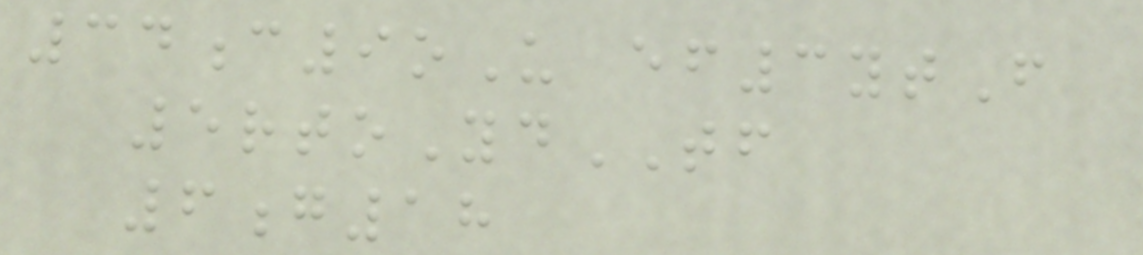34c9oU ef3ytF
5rtoYdTF
6g18
